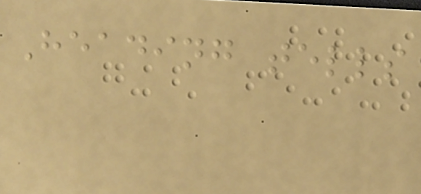Heading tells
